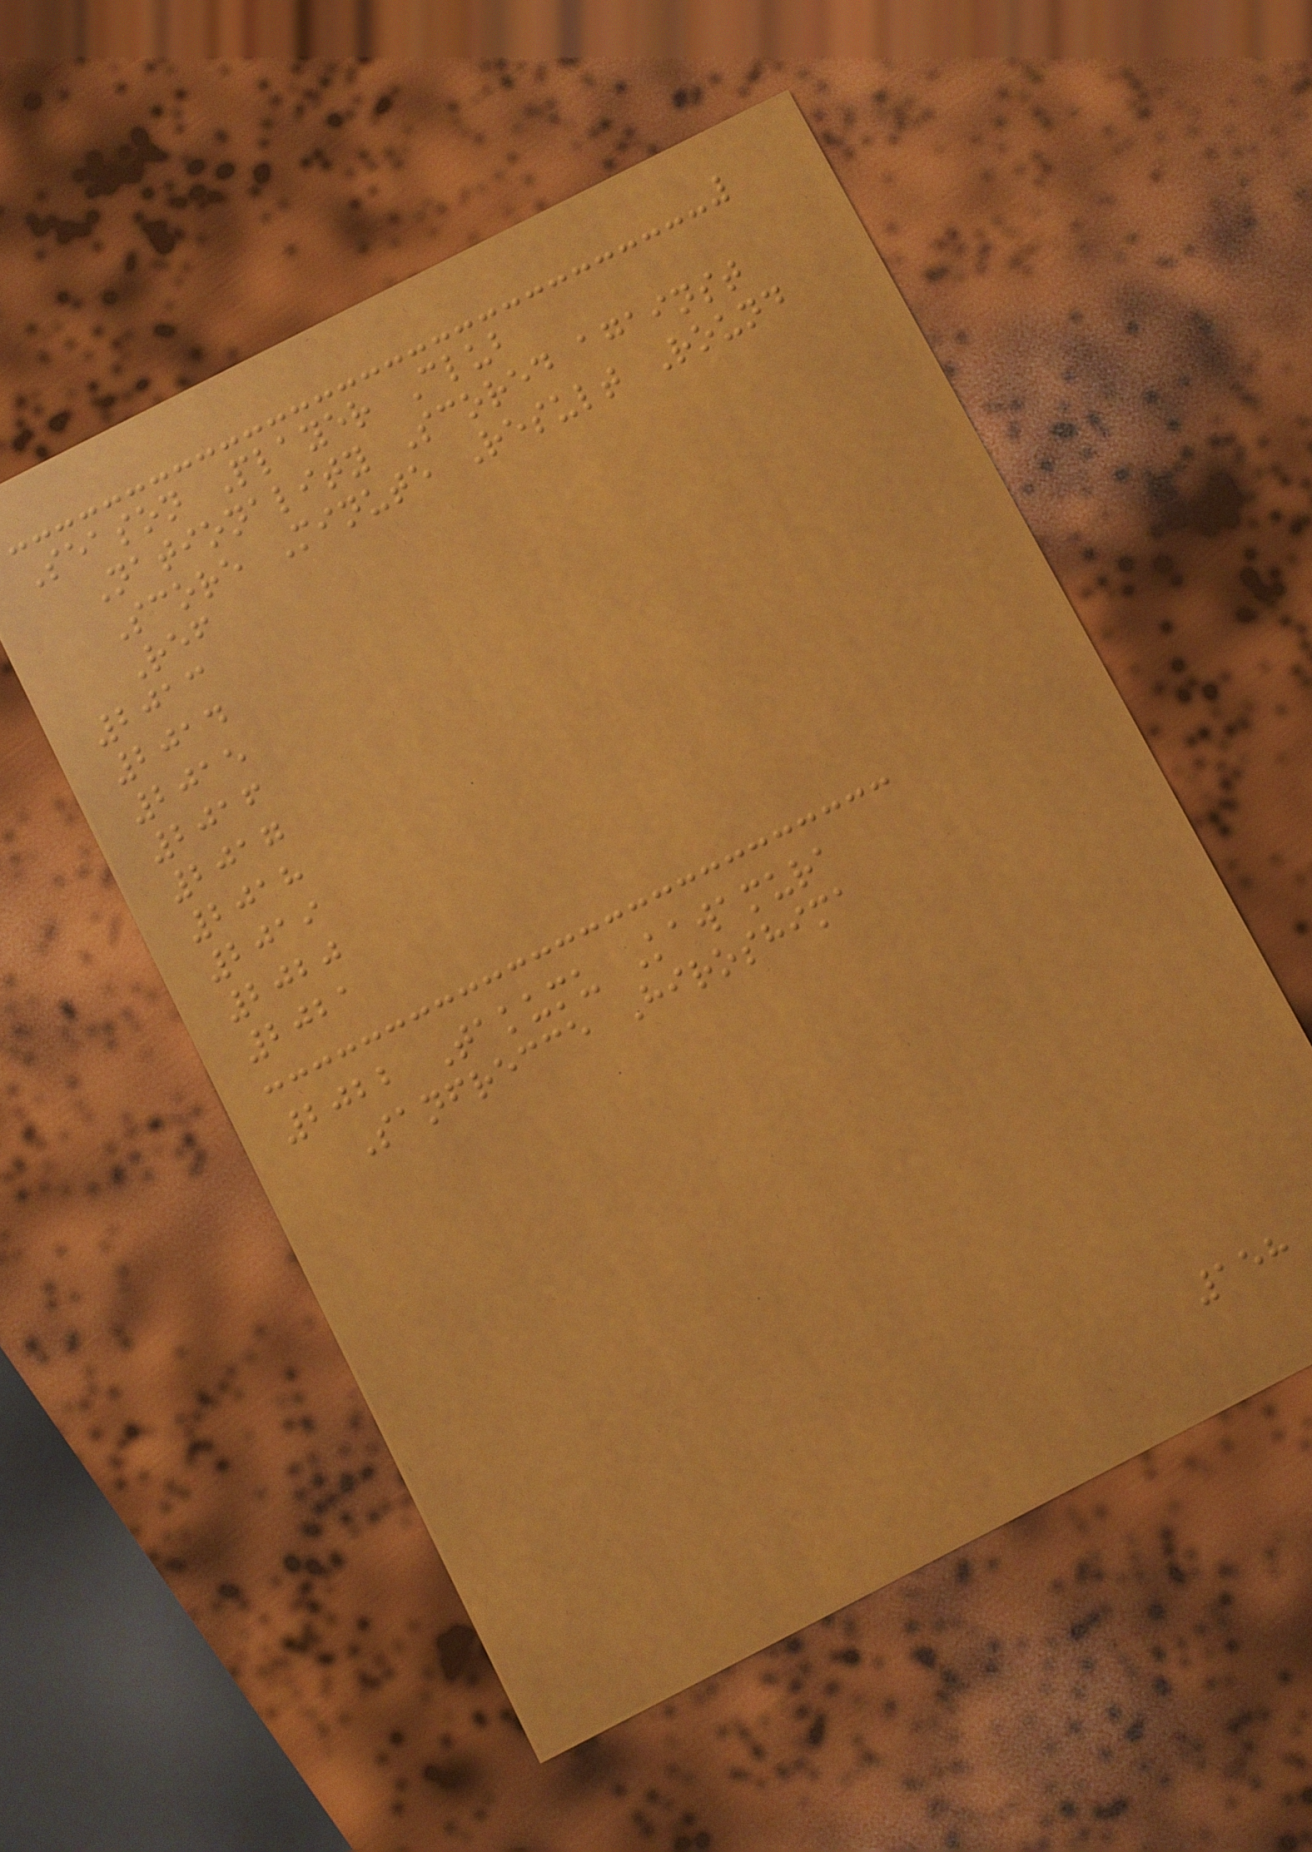Season Player Club
Nationality Scored against
Score Minute Result Round
Ref
2013
2014
2015
2016
2017
2018
2019
2020
2021
2022 Takumu Kawamura
Sanfrecce Hiroshima
158
